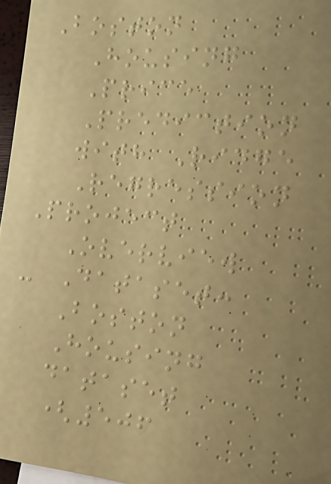Boston
Housing
Price
Prediction
with Ridge
Regression
Project
Overview
- Dataset:
Boston
Housing
dataset
(506
